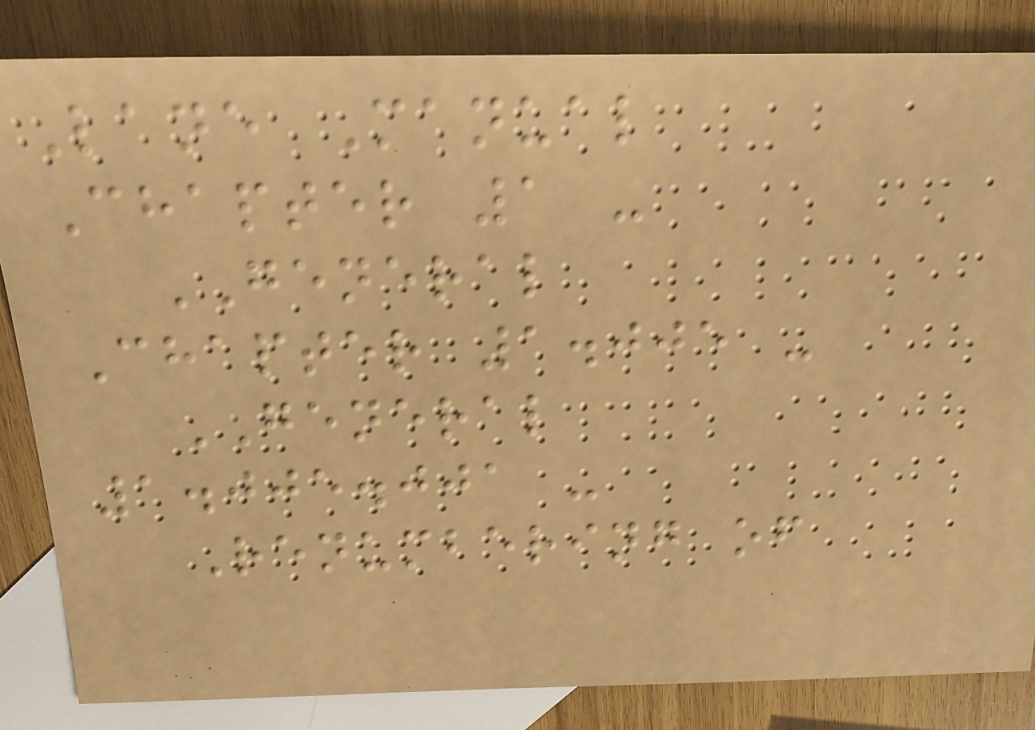Lane Manual
Chapter 1 -
GENERAL
Chapter 1.005 -
GENERAL
1.005.001 -
Renumbering of
